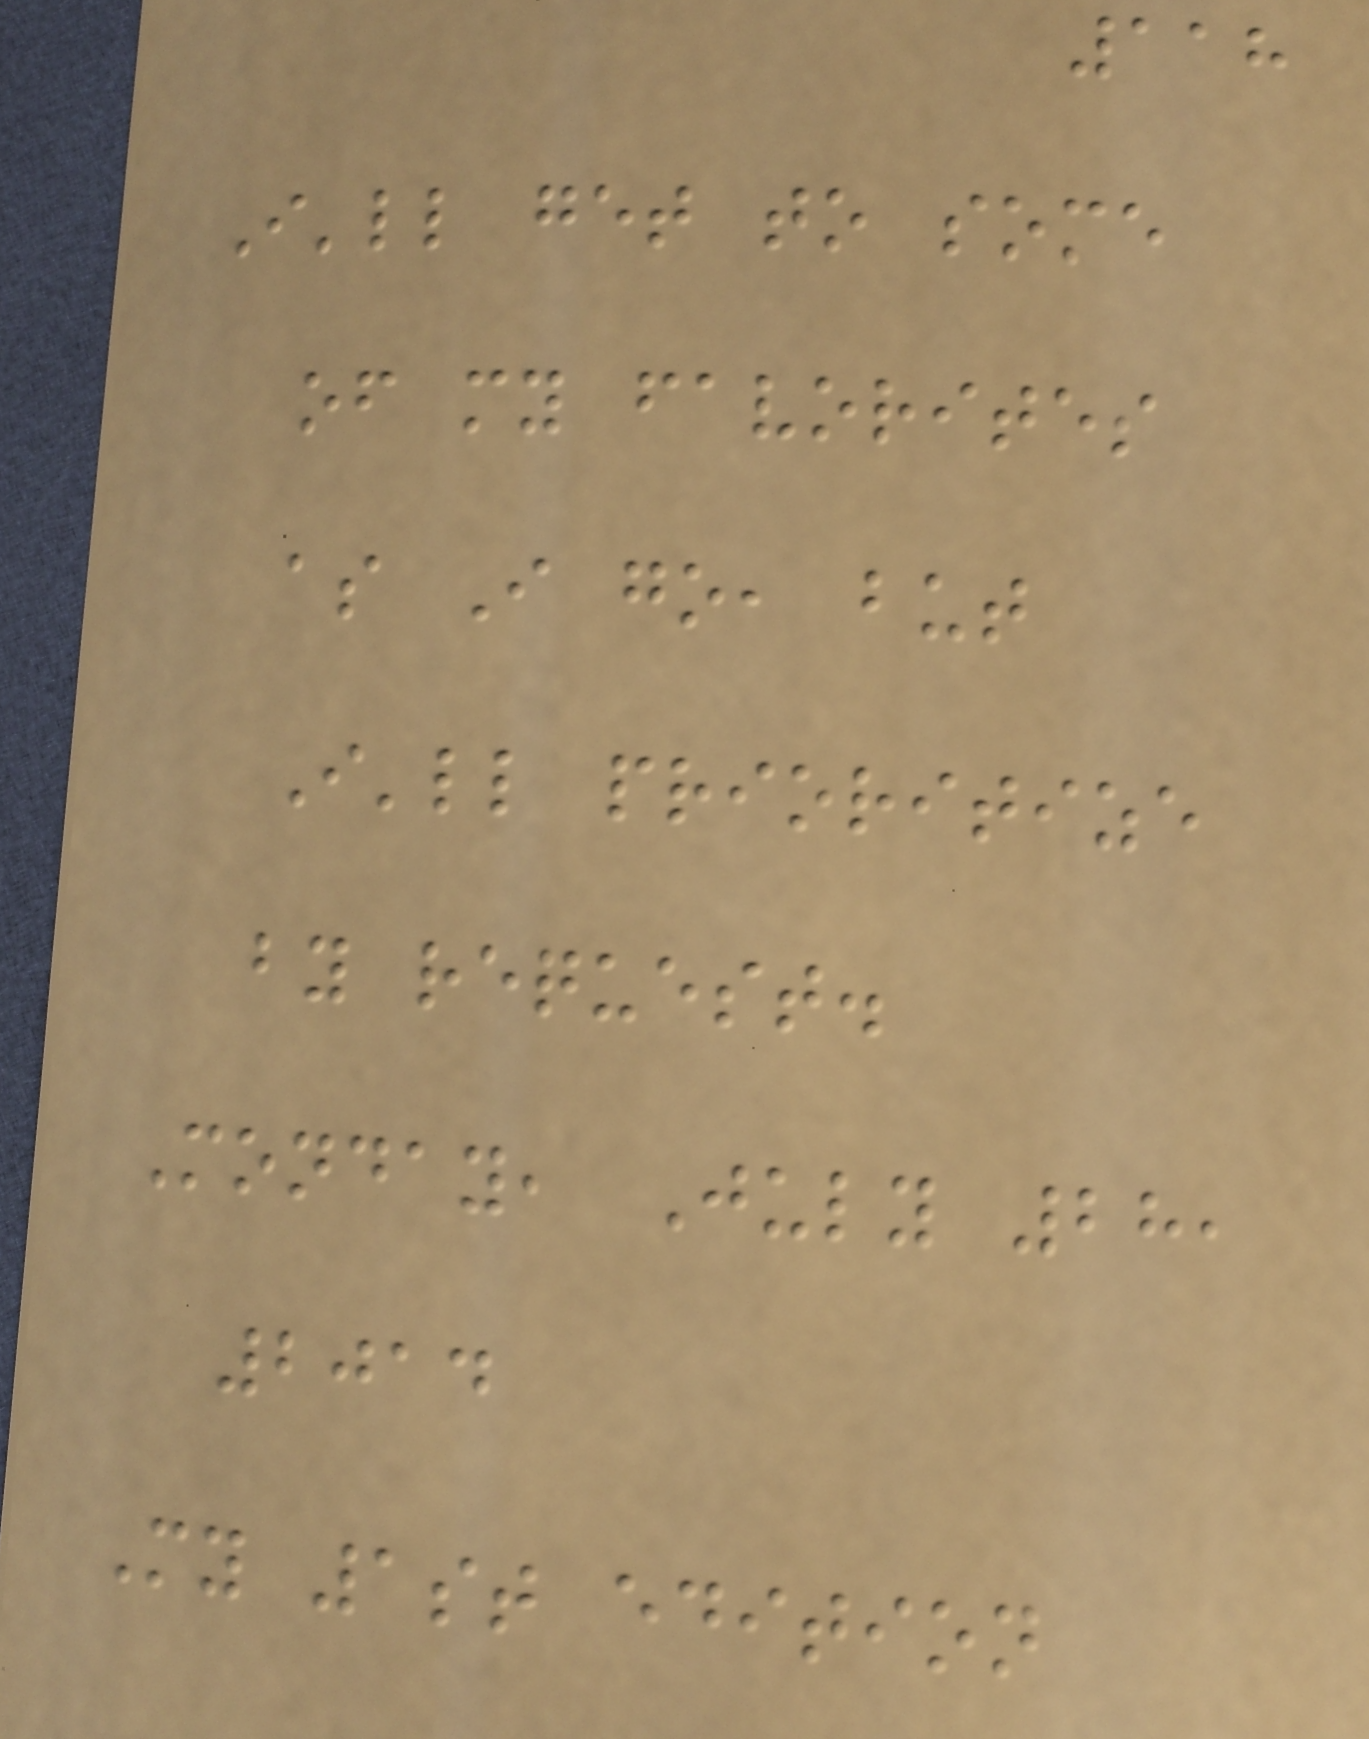118
I'll get to some
of my favorites
as I go, but
I'll prioritize
by request.
Monday, July 28,
2014
My 1st edition
